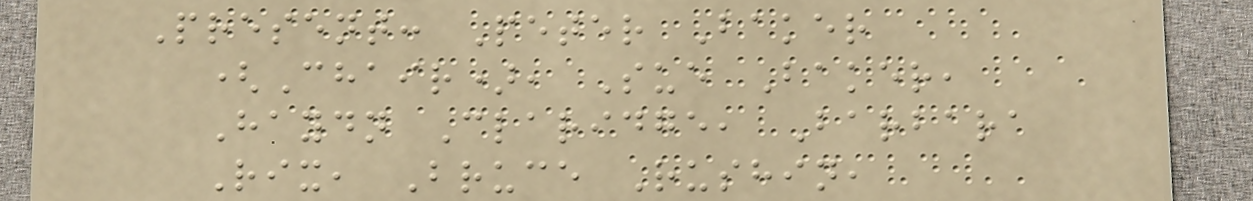Present: Peter Baker
(Chair), Sue Baker,
Haydn Claridge, Barbara
Rix, Bruce Rushin,
